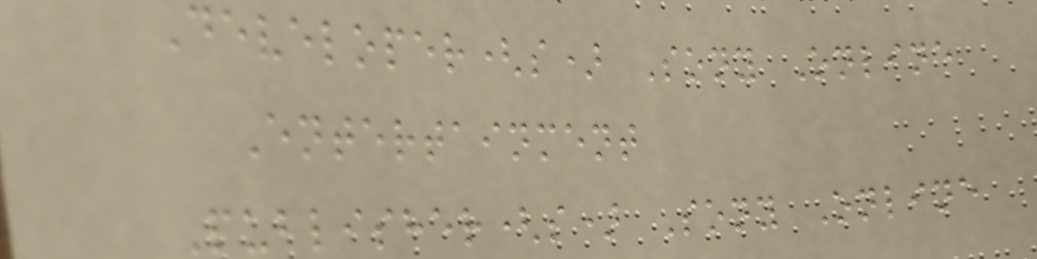Developer(s) Sony Online
Entertainment
Publisher(s) Sony Online
